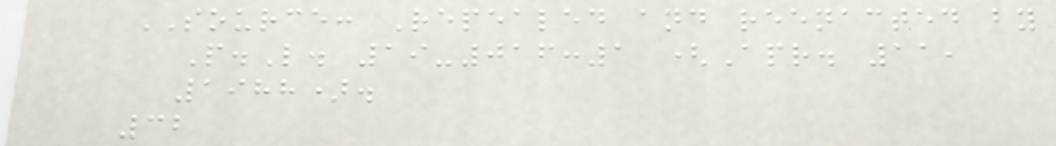SOURCE: Repealed and reenacted by
P.L. 19-016:1 (Apr. 11,
1988).
32
